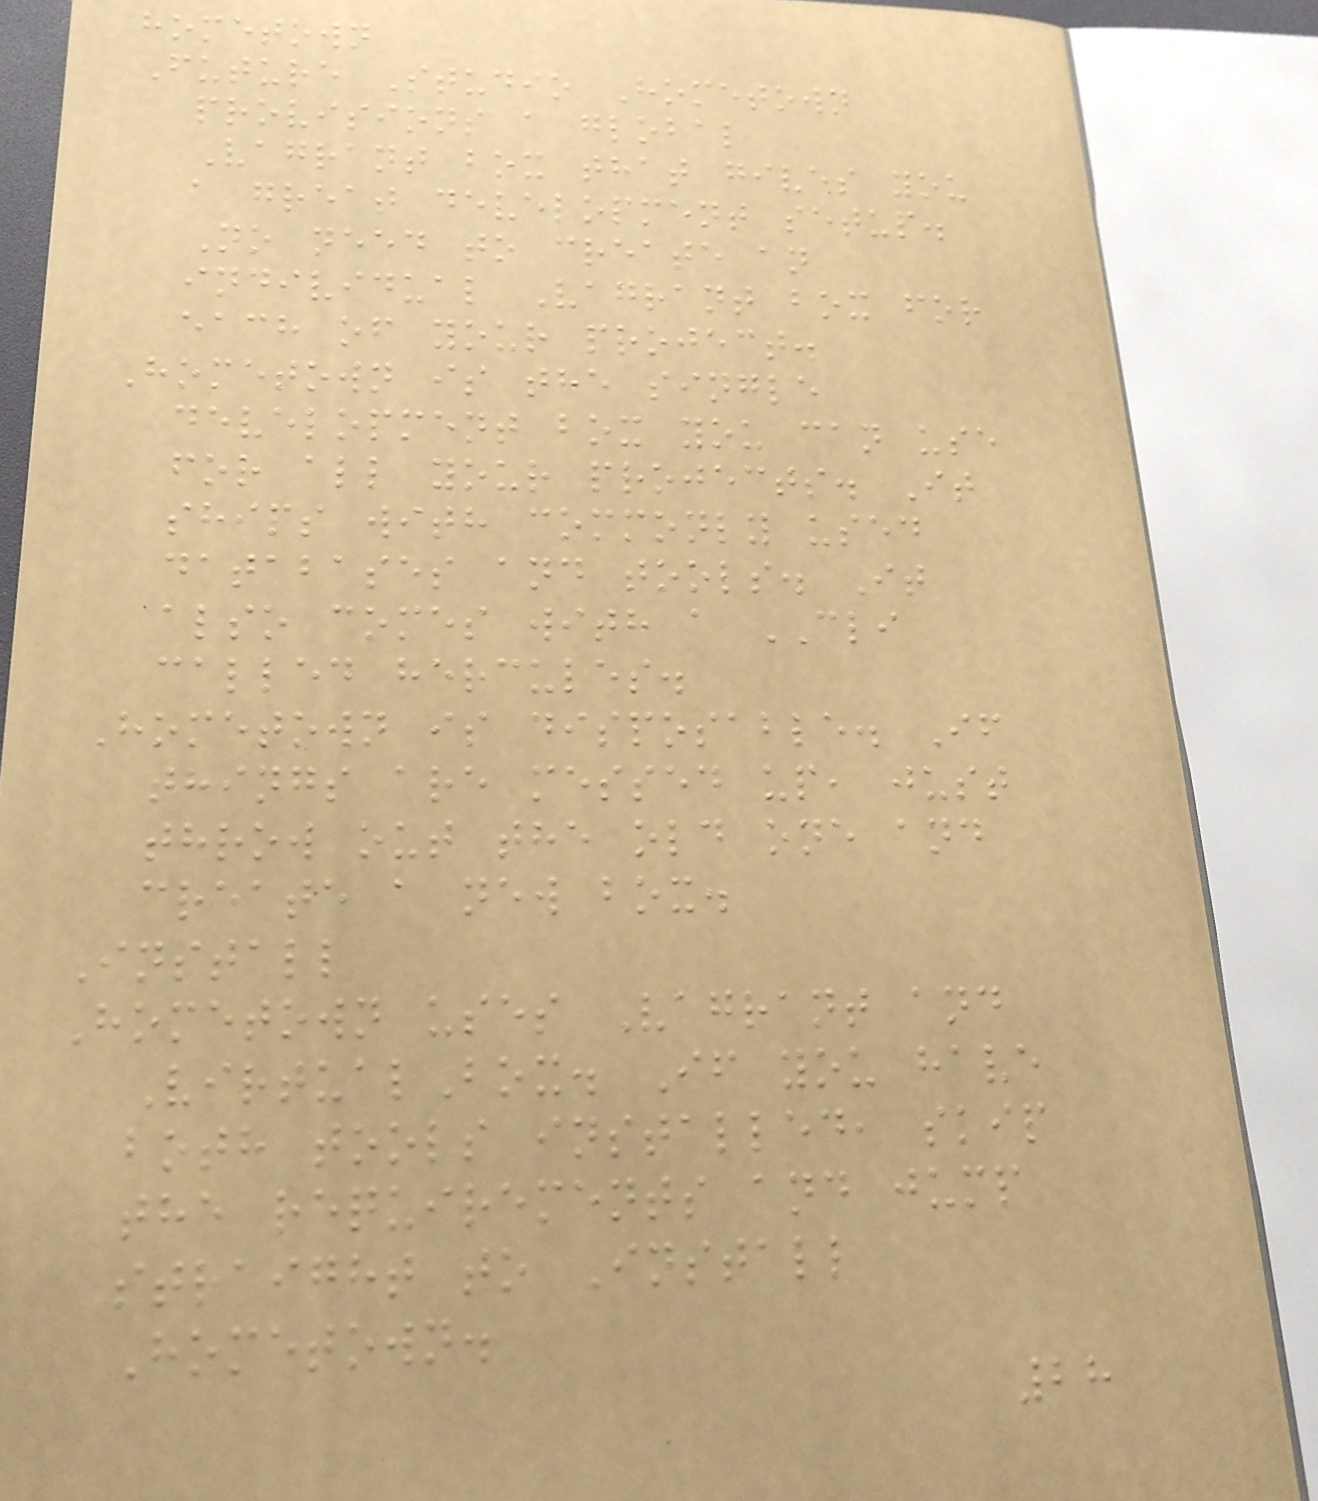hometown
Future Studio Hometown
provisions a global
Vagrant box that gives you
a great development setup.
No need to create an
individual Vagrant box for
each of your project.
Hometown is the single
development box you can use
for all your projects. It
ships with commonly used
databases and tools. It
also comes with a CLI
called hercules.
Hometown is disposable. If
things are messed up, just
throw out the old one and
create a new box.
Install
Hometown uses Vagrant and
VirtualBox. If you have
both tools installed, skip
the requirements and jump
straight to Install
Hometown.
28
